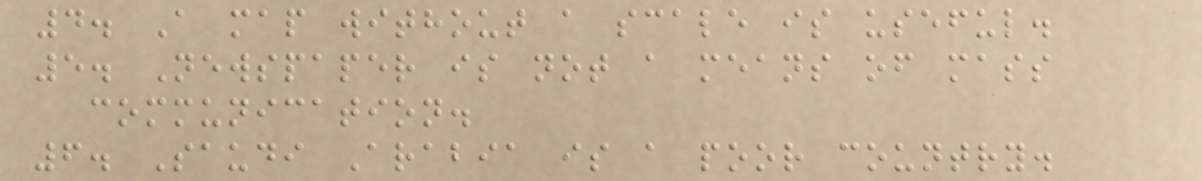4. A map without a scale is useful.
5. Newspaper is not a means of mass
communication.
6. Saudi Arabia is a poor country.
